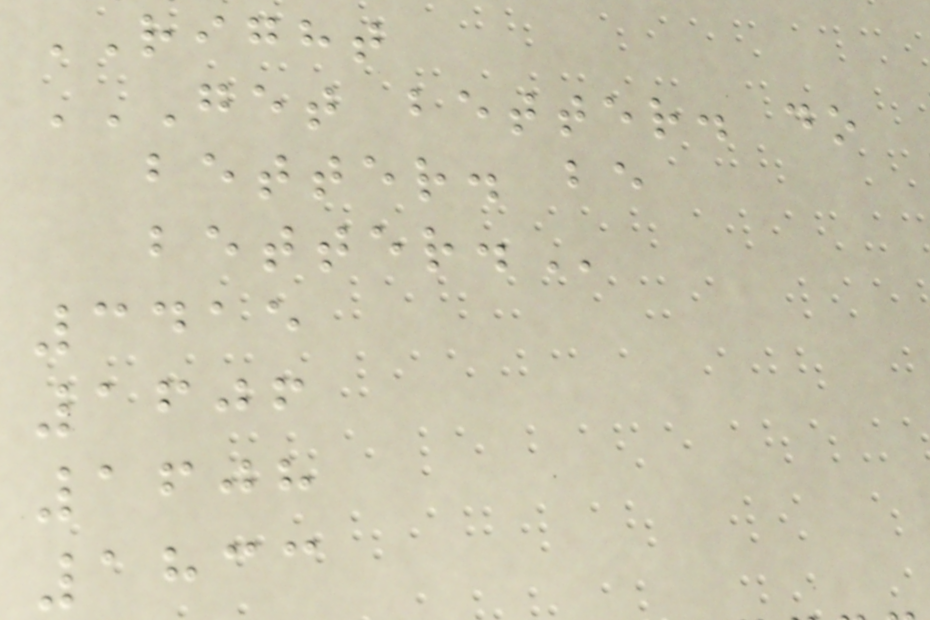RIGHT
GET BETTER. DO
BETTER. BE
BETTER.
3415
1606
1608
1833
